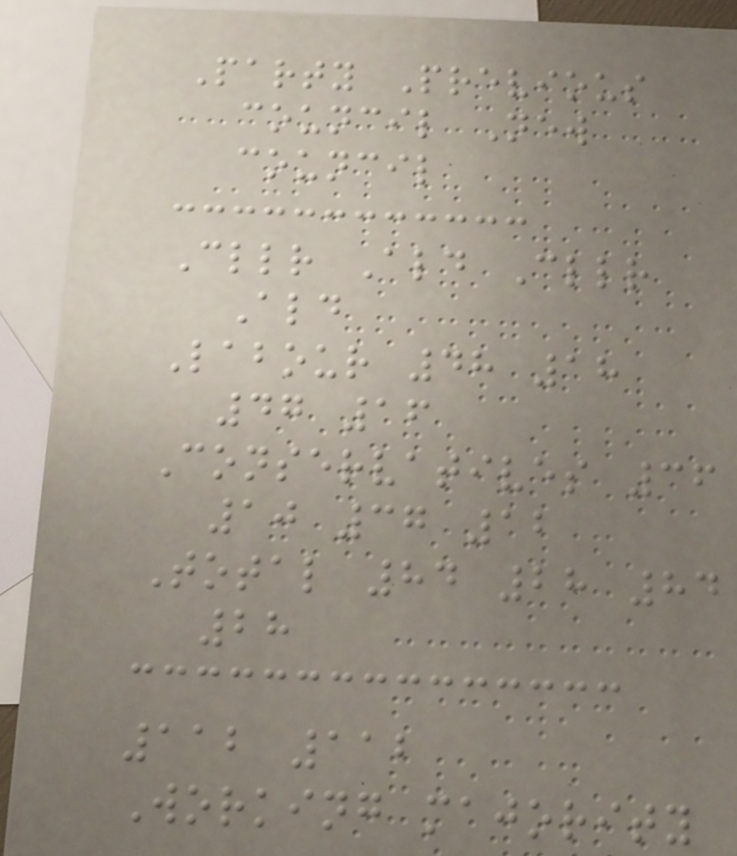Party Previous
council New
council
Cllr Ald Cllr
Ald
Labour 48 18
47 16
Conservatives 36
10 37 12
Total 84 28 84
28
112 112
Working majority
